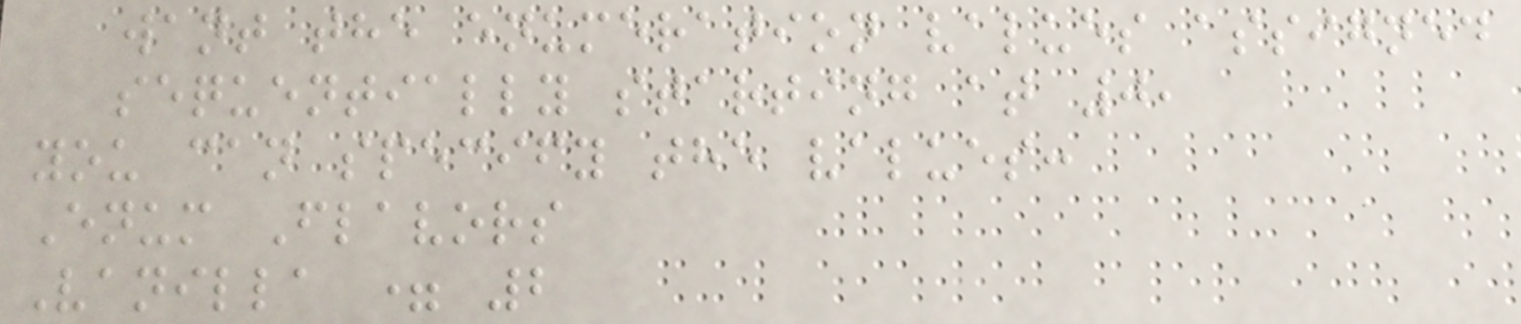want the enumeration values assigned
sequentially starting at 0,
you can specify the values:
Enum Flavors
Vanilla = 2
